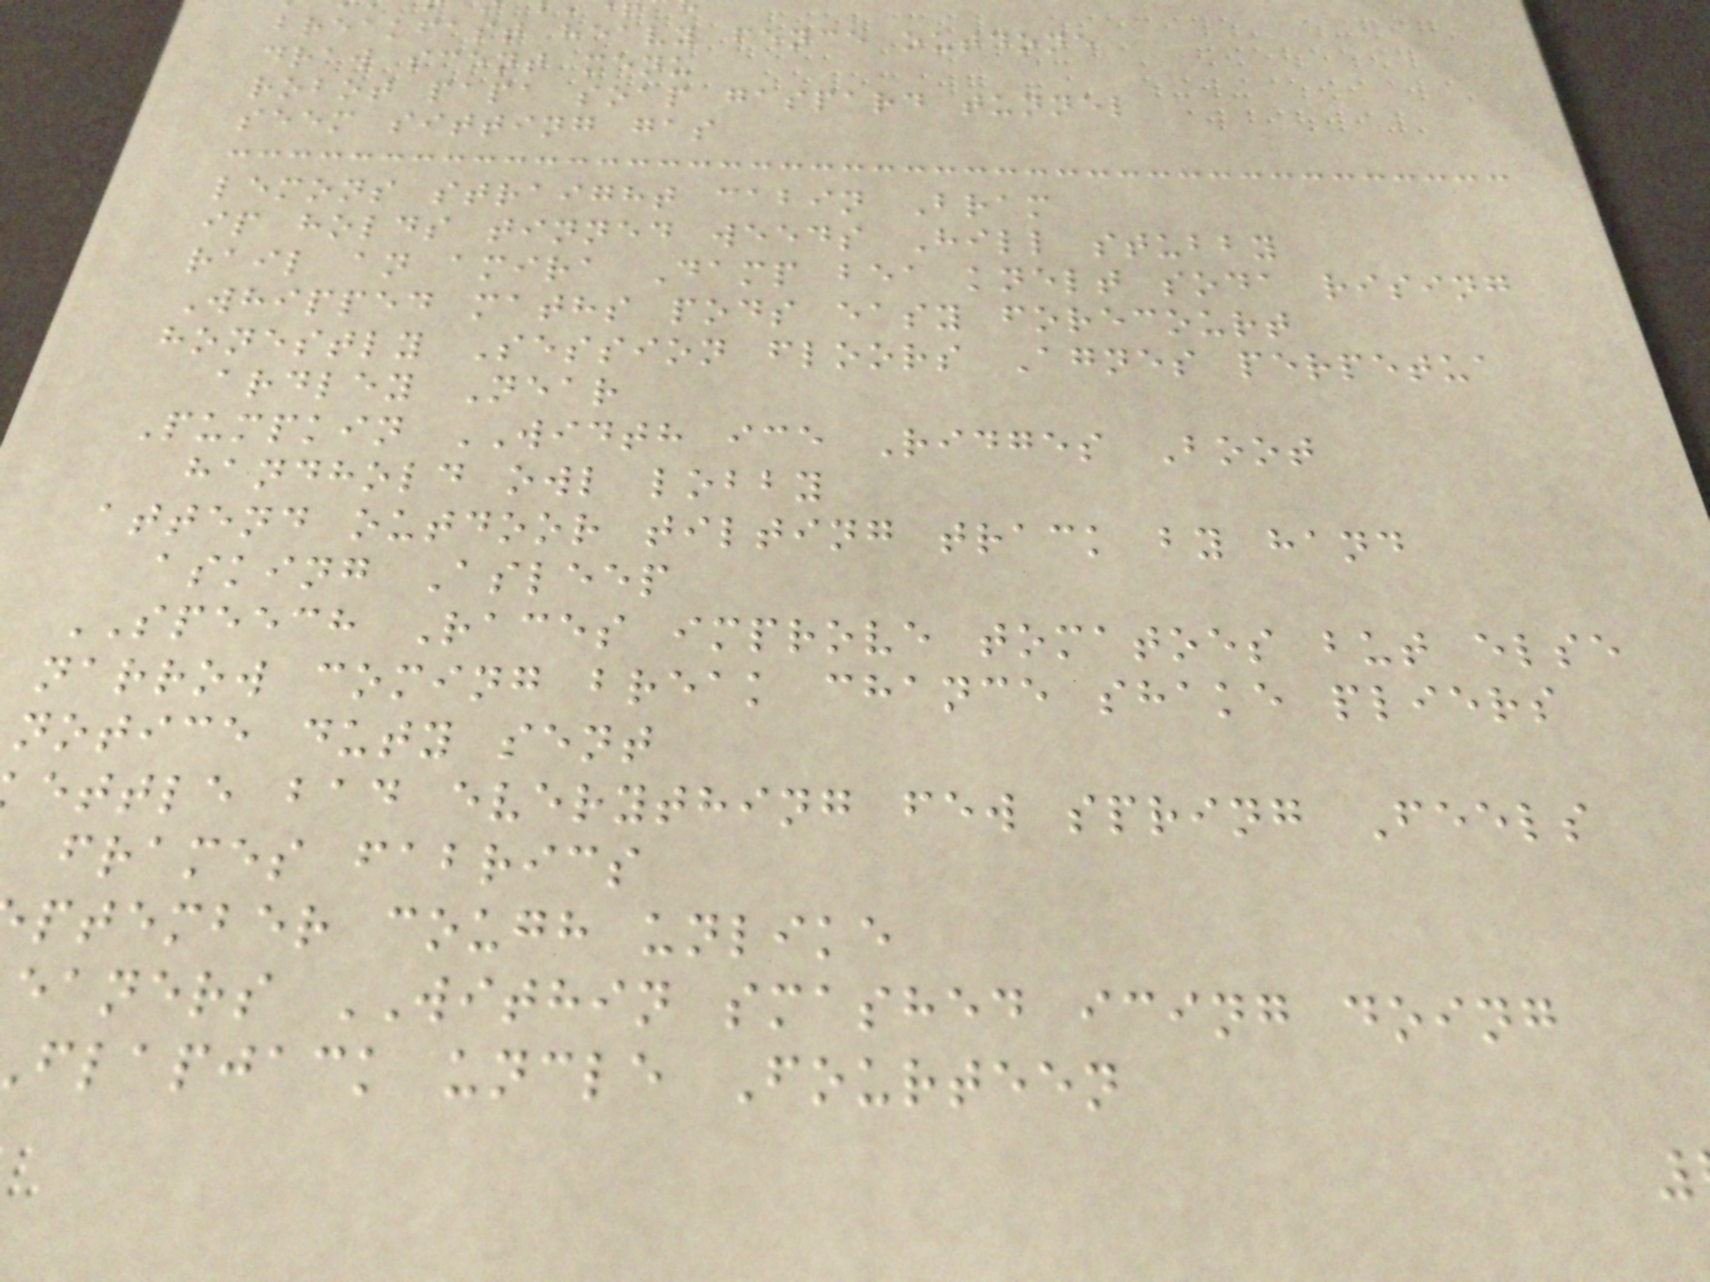breakfast heavy fence outdone
draw scent menu
robot papa soap gaspard tunnel
seem sitting gas
lemons straight cabin Bram
ip holds tinned weeds Hill stubby
rail an amira Damp bea knelt soda rising
Whipped maths pods easy forecourt
honestly Session floors Agnes perpetua
ardley Near
Pumpkin WIDTH ice Ridges Boot
handhold owl lobby
attend outdoor tilting track by hand
asking Asleep
SPEECH Races improve tomatoes but else
narrow coming break chance shake pliers
notice duty sent
ettle bad everything few spring Feels
frames fabrics
ptember cough unlike
eaners WITHIN smashed icing doing
flapjack uncle Fourteen
